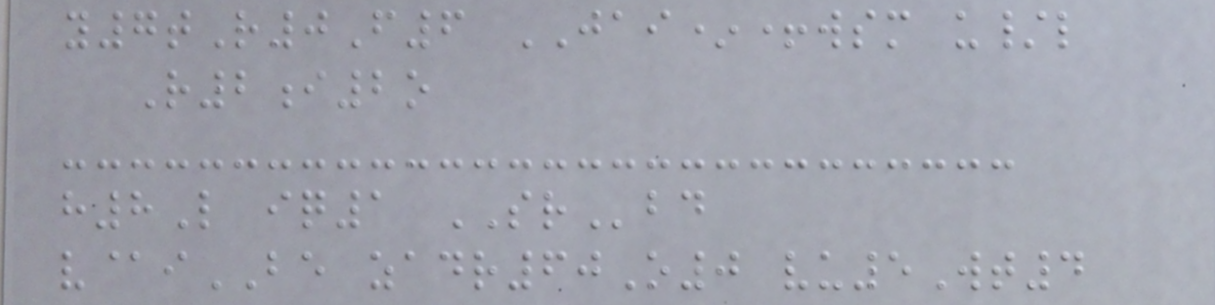y7tR0F6 JAI*+wsm u/l
R2i2o
h8L iq1 SRbd
v@iBE zadr60O0 vu5Wt4
